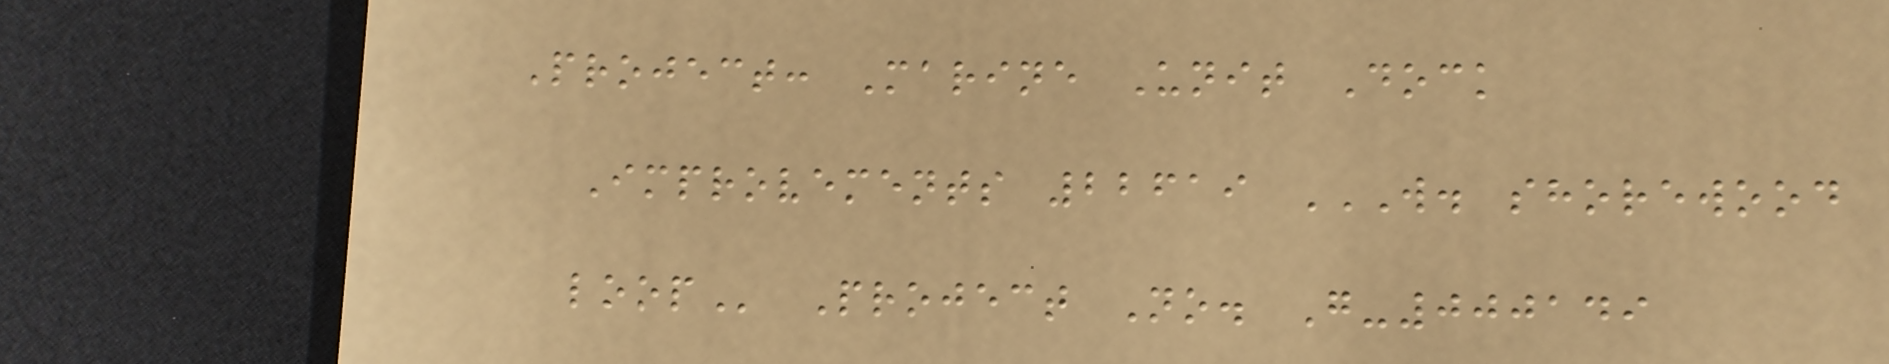Project: Marine Unit Dock
Improvements 22619 W. SHOREWOOD
LOOP Project No. G-000149
